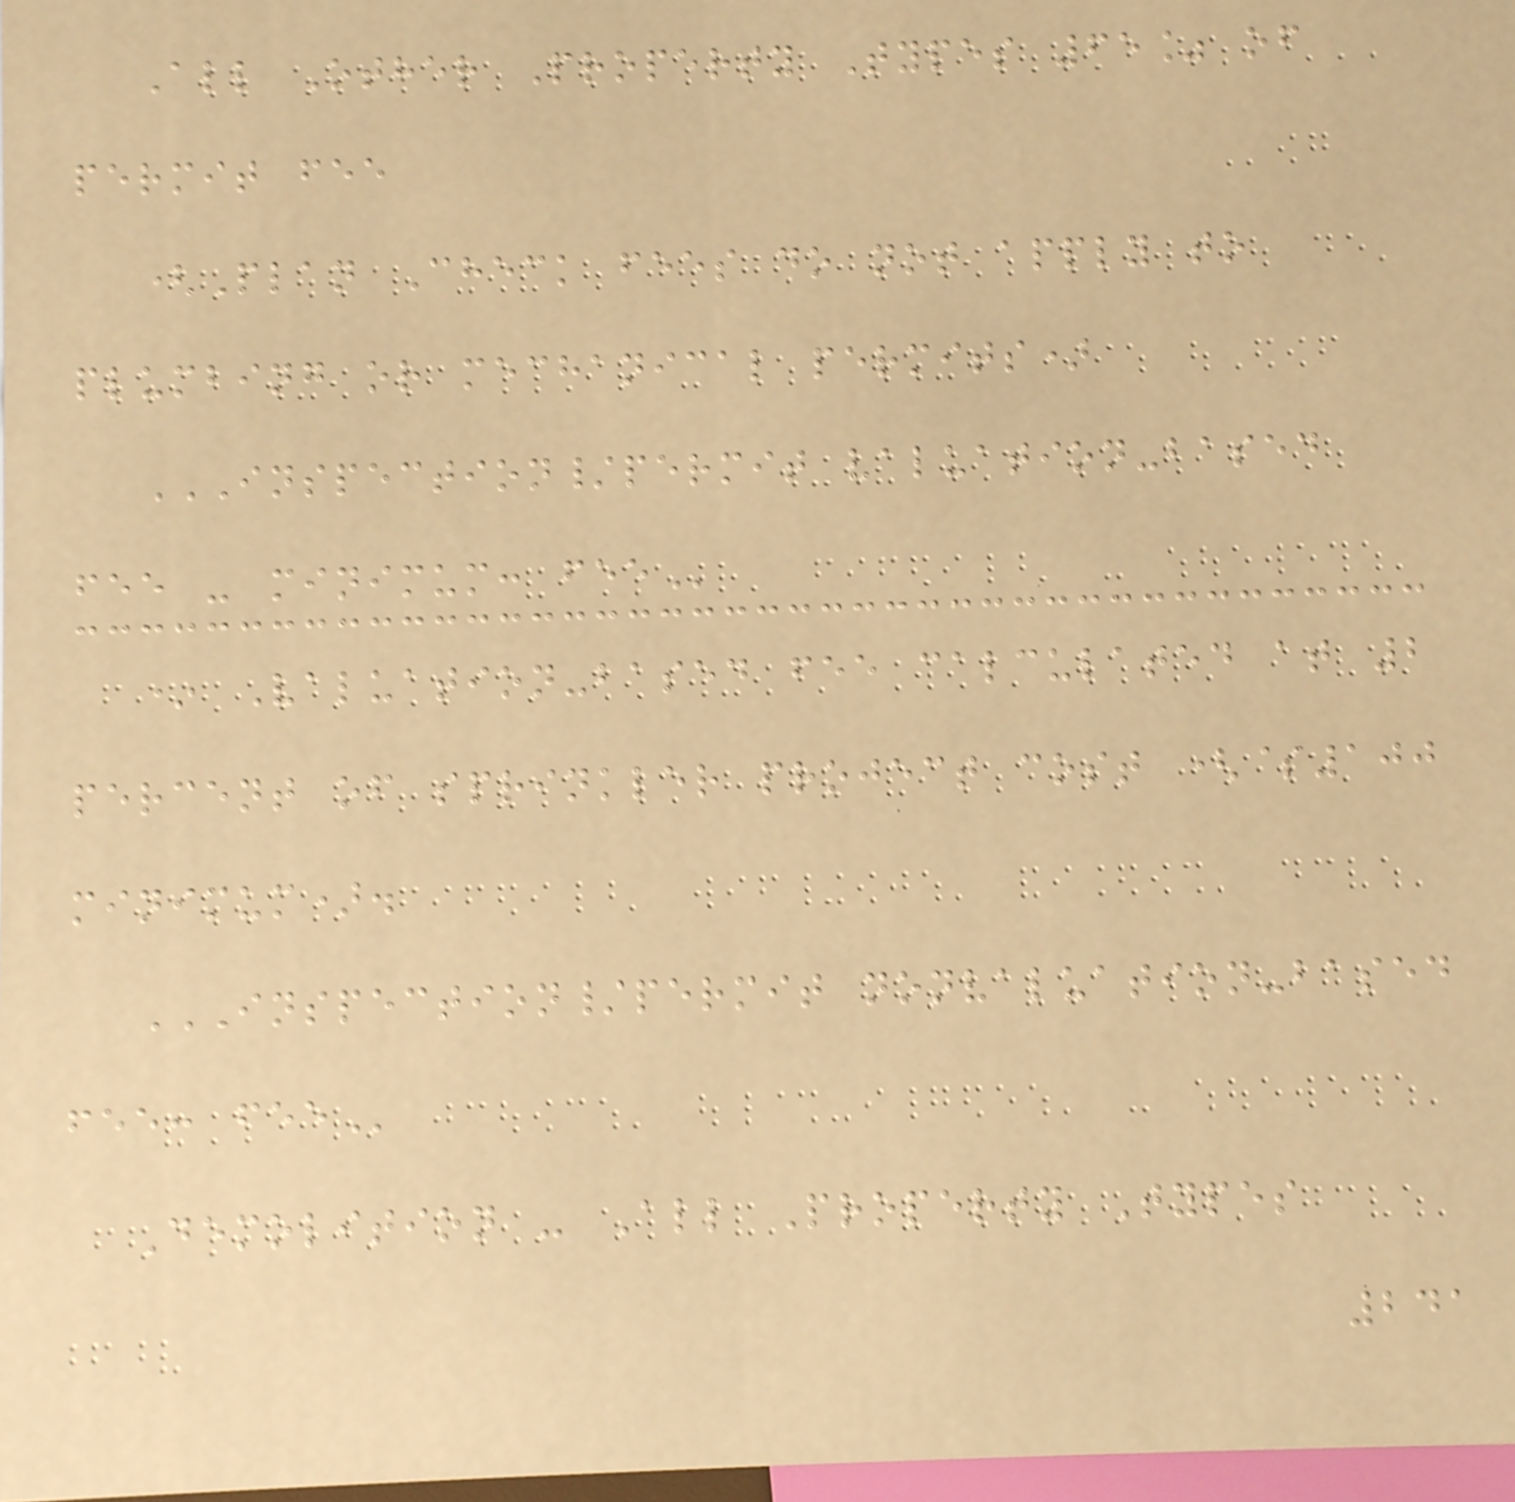All Other Property Types 65% of
permit fee
(Plan Check fees do not apply to
plumbing or mechanical permits)
INSPECTION/PERMIT VALUATION-BASED
FEE - MINIMUM: FEE
* Valuation-based fee calculated at 2
percent of sprinkler project cost ($100
minimum).
INSPECTION/PERMIT NONVALUATION-BASED
FEE: FEE
Demolition - All Property Types
241
